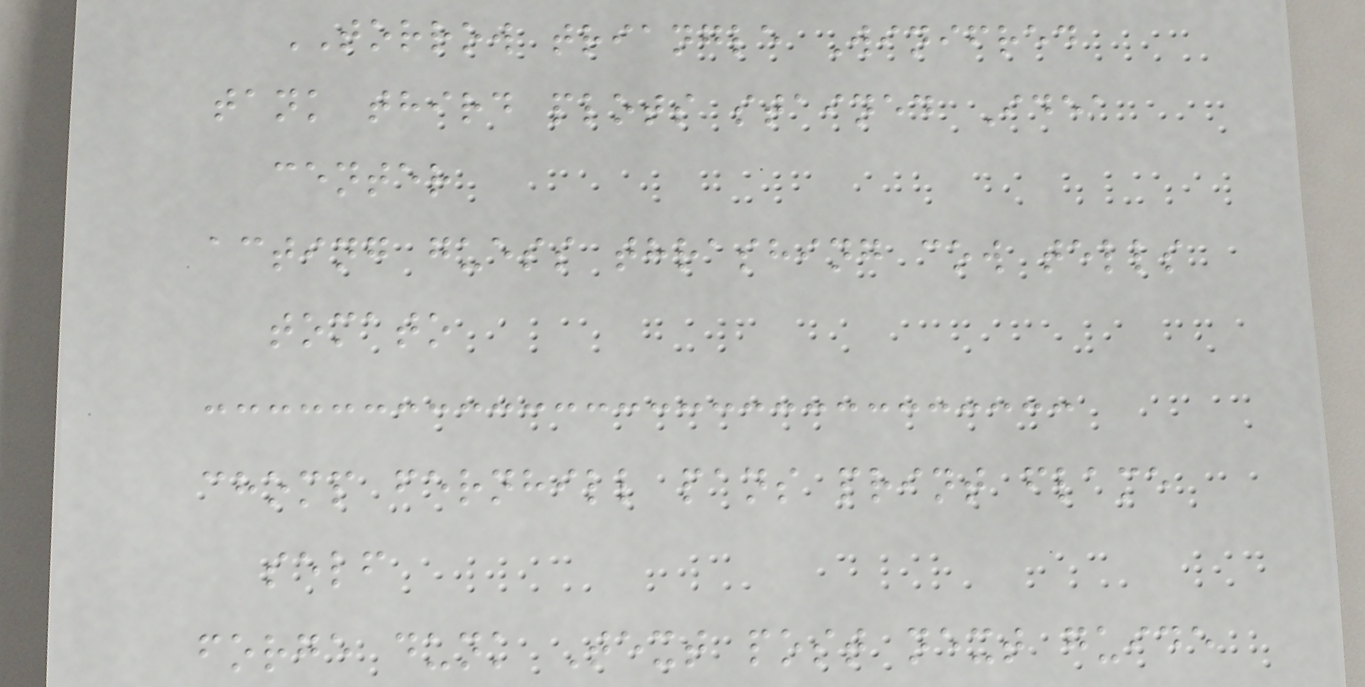TORROW triangle Winifred
tank third plots stained Idea
center
acting guess thrashing cow tells
tomato
chomp fernhill pans print flame
self
forge dunk Text post next guide
